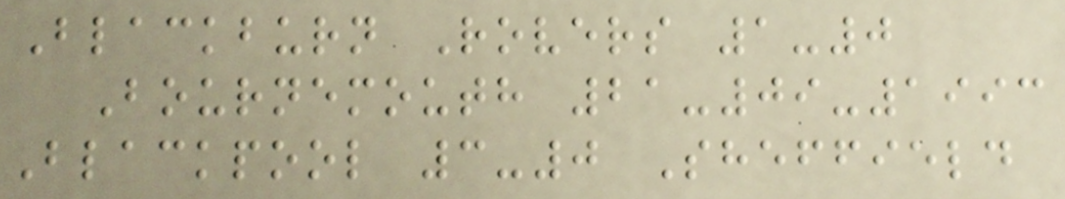Blackburn Rovers 1-0
Bournemouth 21-09-1993
Blackpool 3-0 Sheffield
